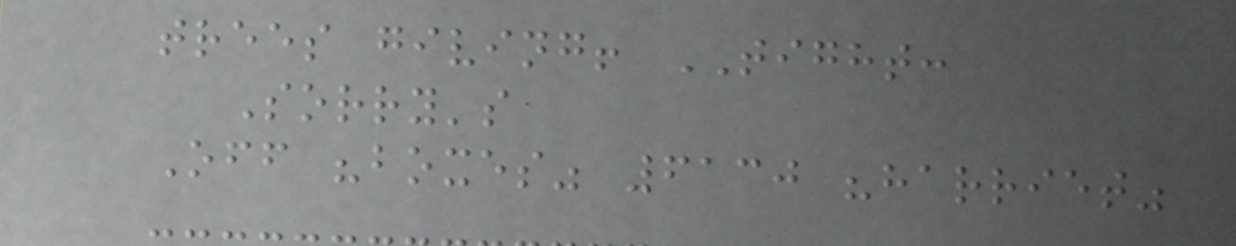trees giving! TIGHT:
Sorry's
Off "boxes" 6130 "harriet"
